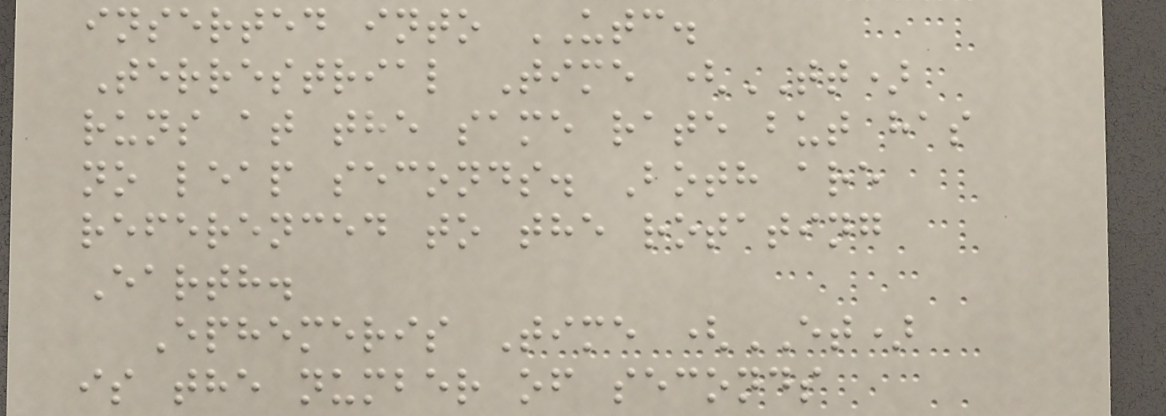inserted into UTC.
Terrestrial Time (TT)
runs at the same rate but has
no leap seconds. Both are
referenced to the rotating
Earth.
Ephemeris Time (ET)
is the number of seconds
